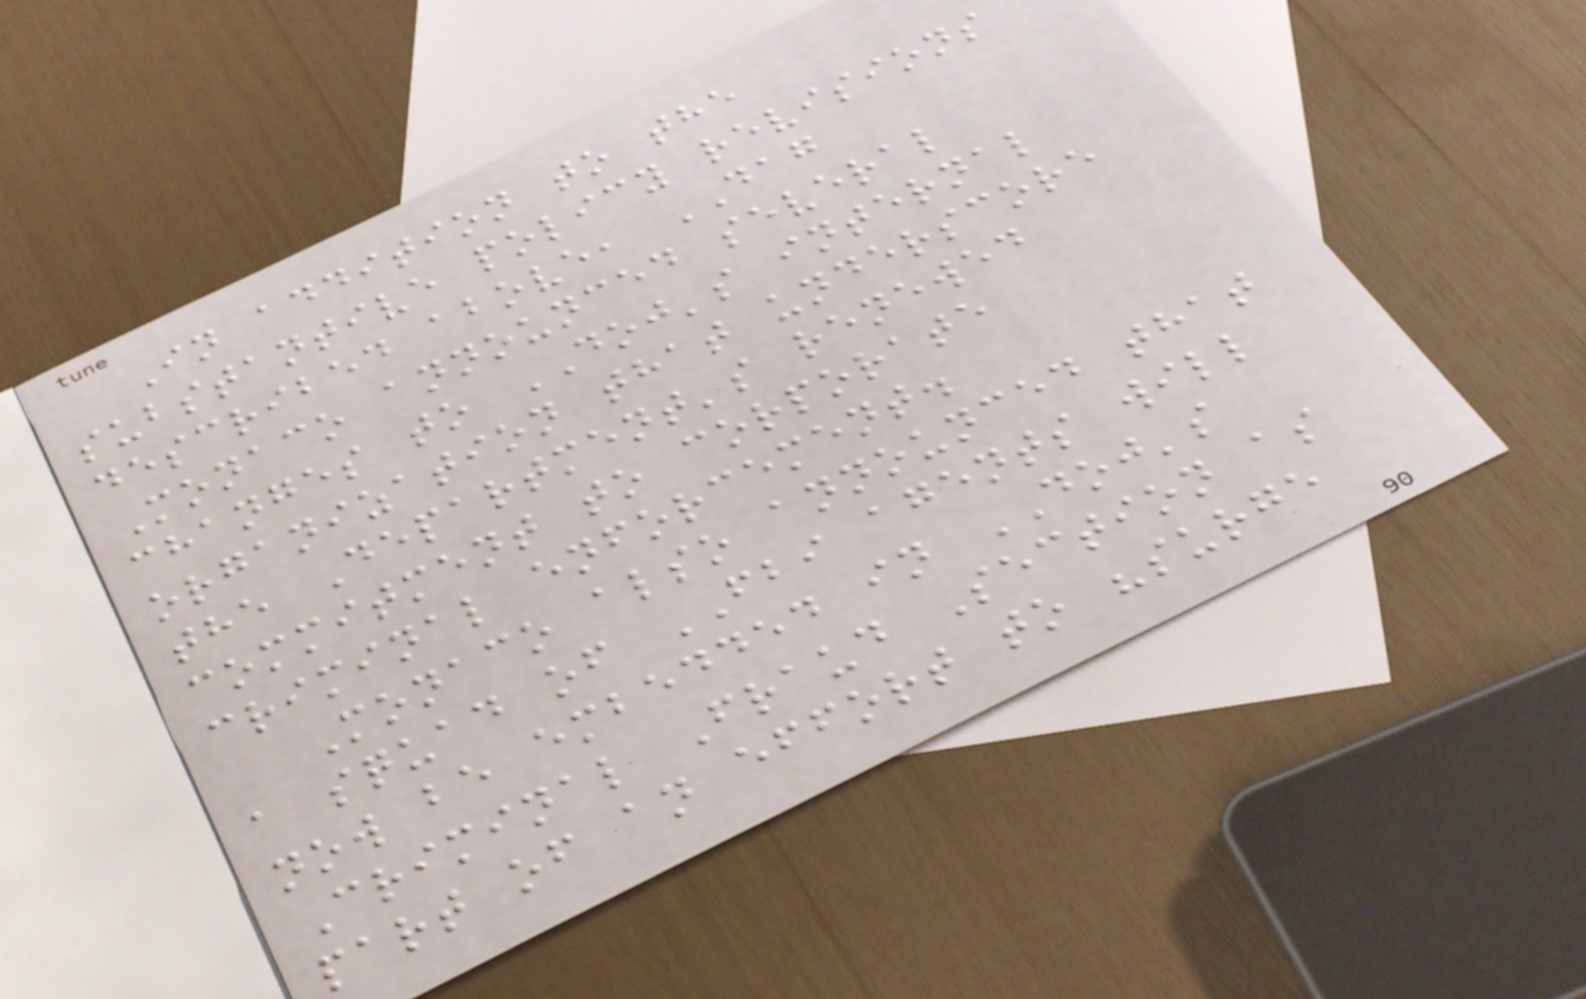In addition to the
substantive policy revisions
described above, DAG
Monaco announced several
changes to DOJ's internal
organization that underscore
the Department's renewed
commitment to corporate
criminal enforcement.
Monaco also announced that
a squad of FBI agents will
now be embedded in DOJ's
Criminal Fraud Section as
part of an effort to "surge
